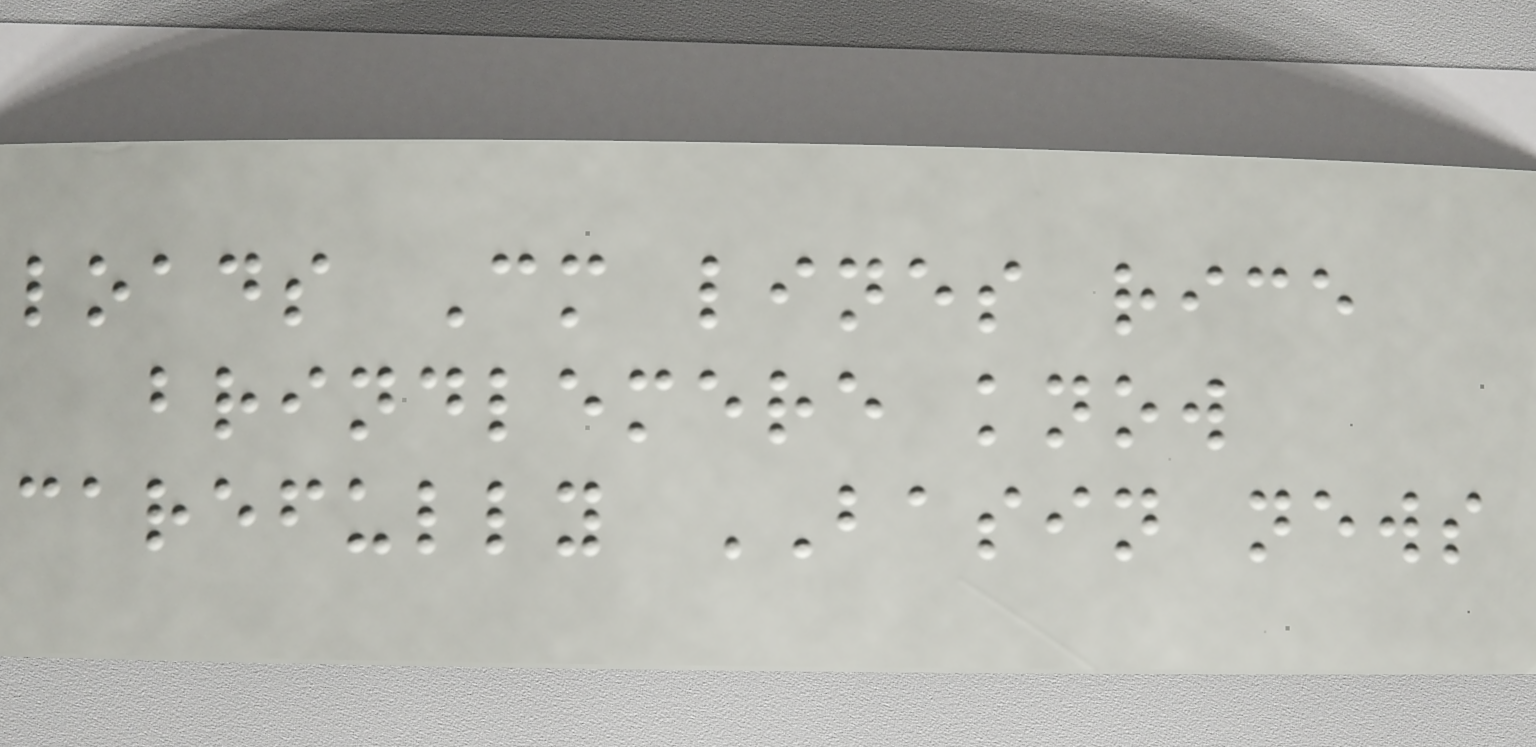loads Cm lines rice
brindlemere know
carefully BASIN news
